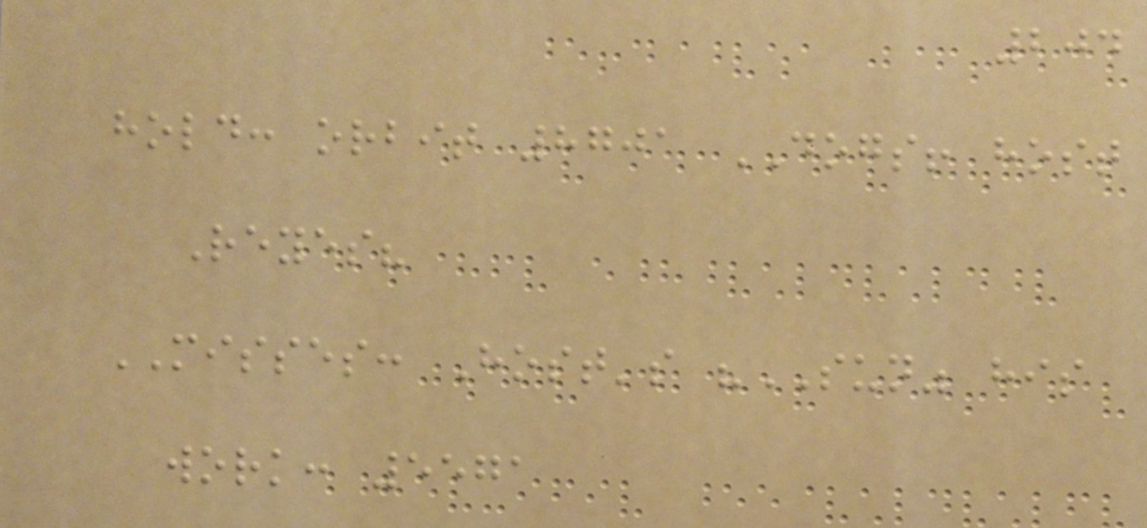204
hold: orbit 8701 DOGS! host
Reyes?
MISSES: Host's "SUN" his
work: 5571
